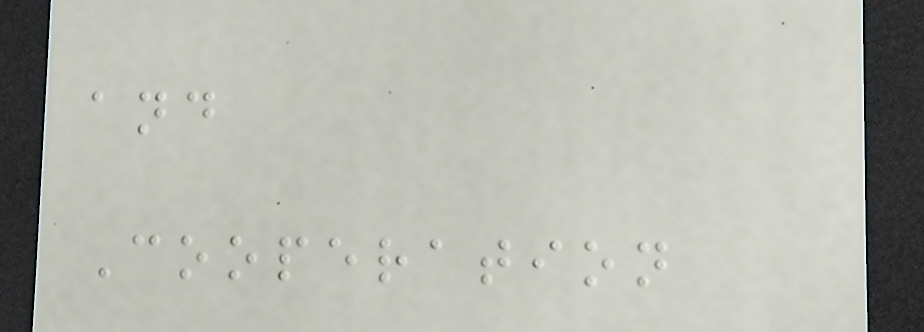and
Cooperation
